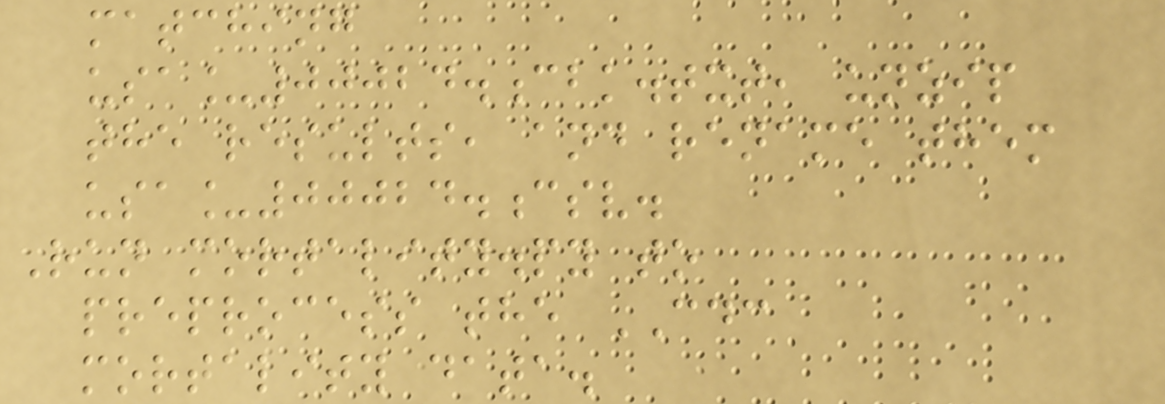matching
usa_00024.cbk.txt, unzip
the results, and rename them
usa_00024.csv.
Run mortality.py to
preprocess the CDC
mortality data.
